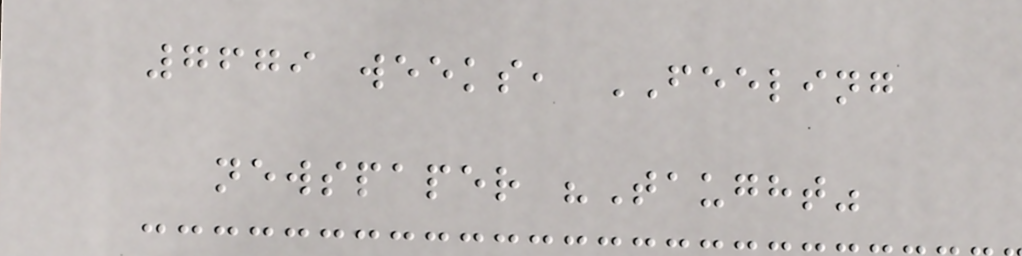7679 weeks, FEELING
newspaper "Taught"
